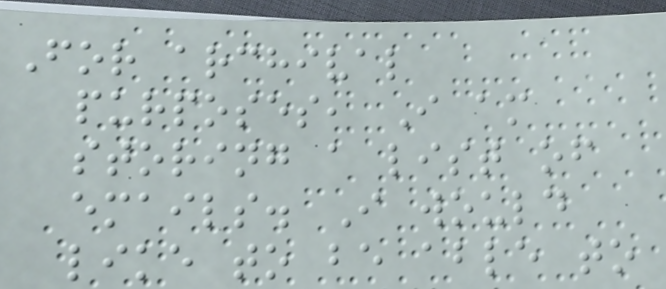For archival
purposes, I am
storing a list of
emails. I would
like to be able to
